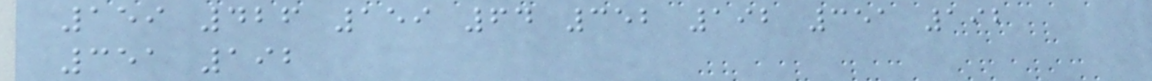159 426 159 64 352 192 351 192
351 192
